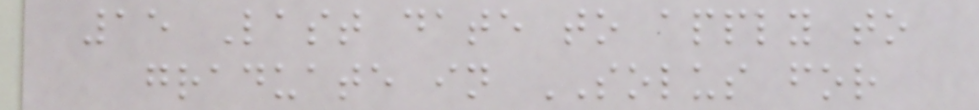15 Last date to apply to
graduate in SOLUS for
